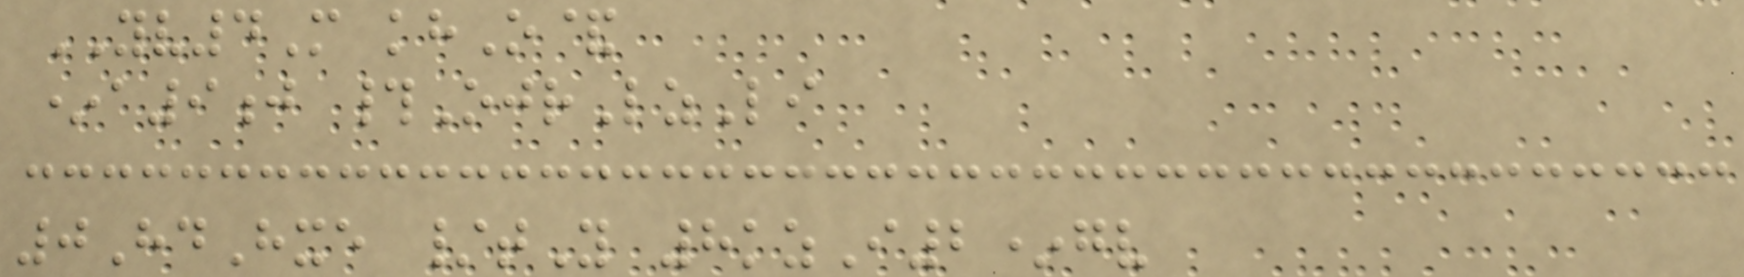YV4M khO&
*a9j #OjrLzLi
0HdHxe /tY 8kzI2*gv
